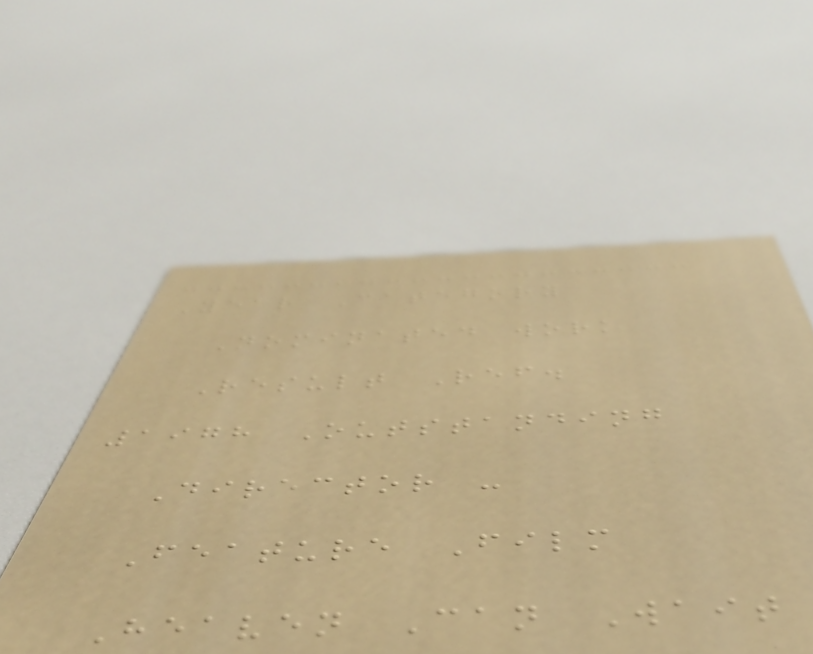Year Category
Nominated work
Result Ref.
1978 Outstanding
Director -
Feature Film
Heaven Can Wait
